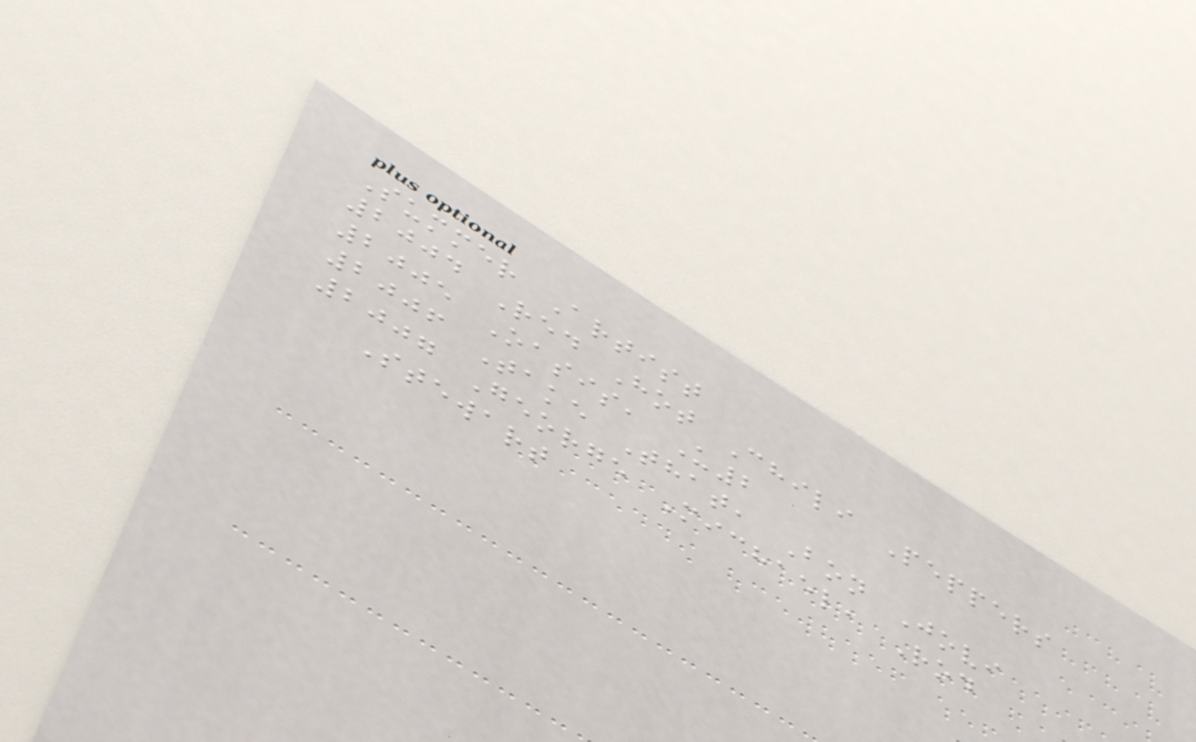Summer Artist
2004 Red Hot Chili Peppers
2005 Oasis, U2
2006 Take That, Bon Jovi
2007 George Michael, Rod
Stewart
